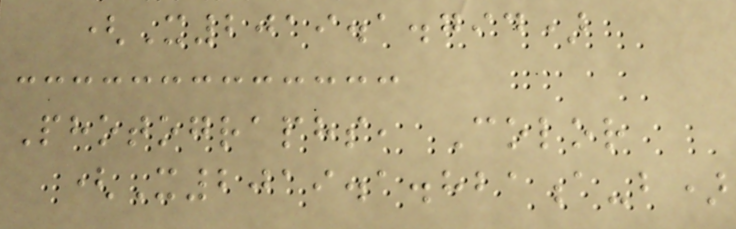(X2019.1.794)
Photographs, Color
(X2019.1.821a-b)
